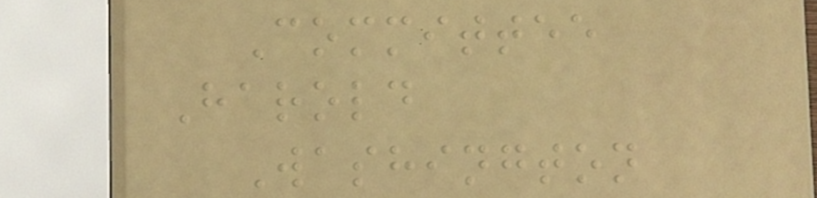Committee
Harold
Washington
